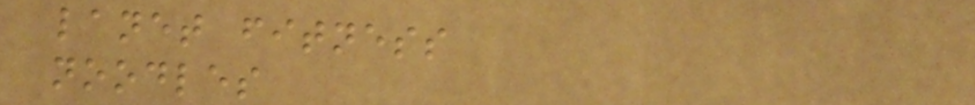lanet fitness
noodles
